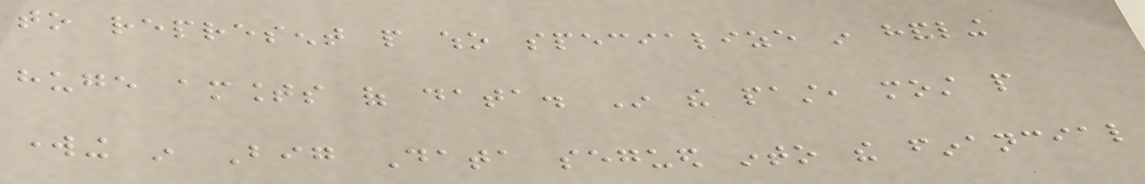to represent people who specialize in handling
huge amounts of data. In the past, most people
working in Big Data segued into the financial
